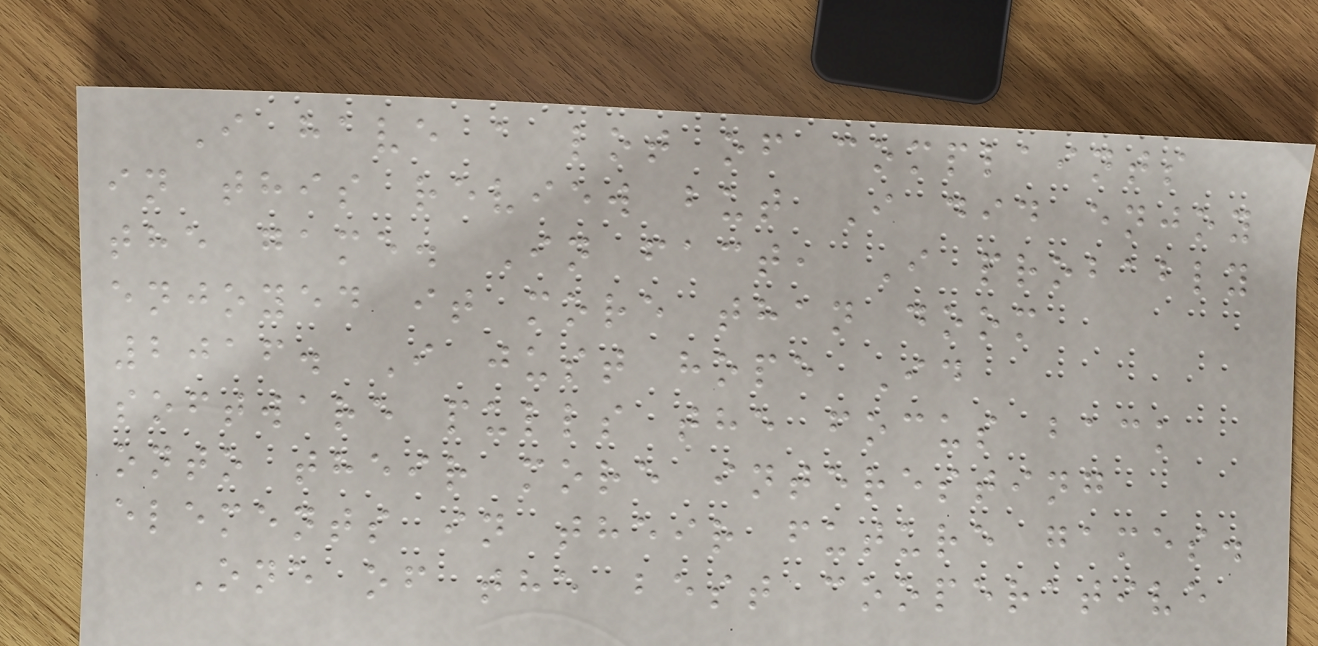I have a lot of complaints
in this review but I did enjoy
the game. In fact, I probably
enjoyed it more than doom
2016. I just hope Id
software pulls the focus back
onto their more interesting
elements in their future games.
One of the best cooperative
